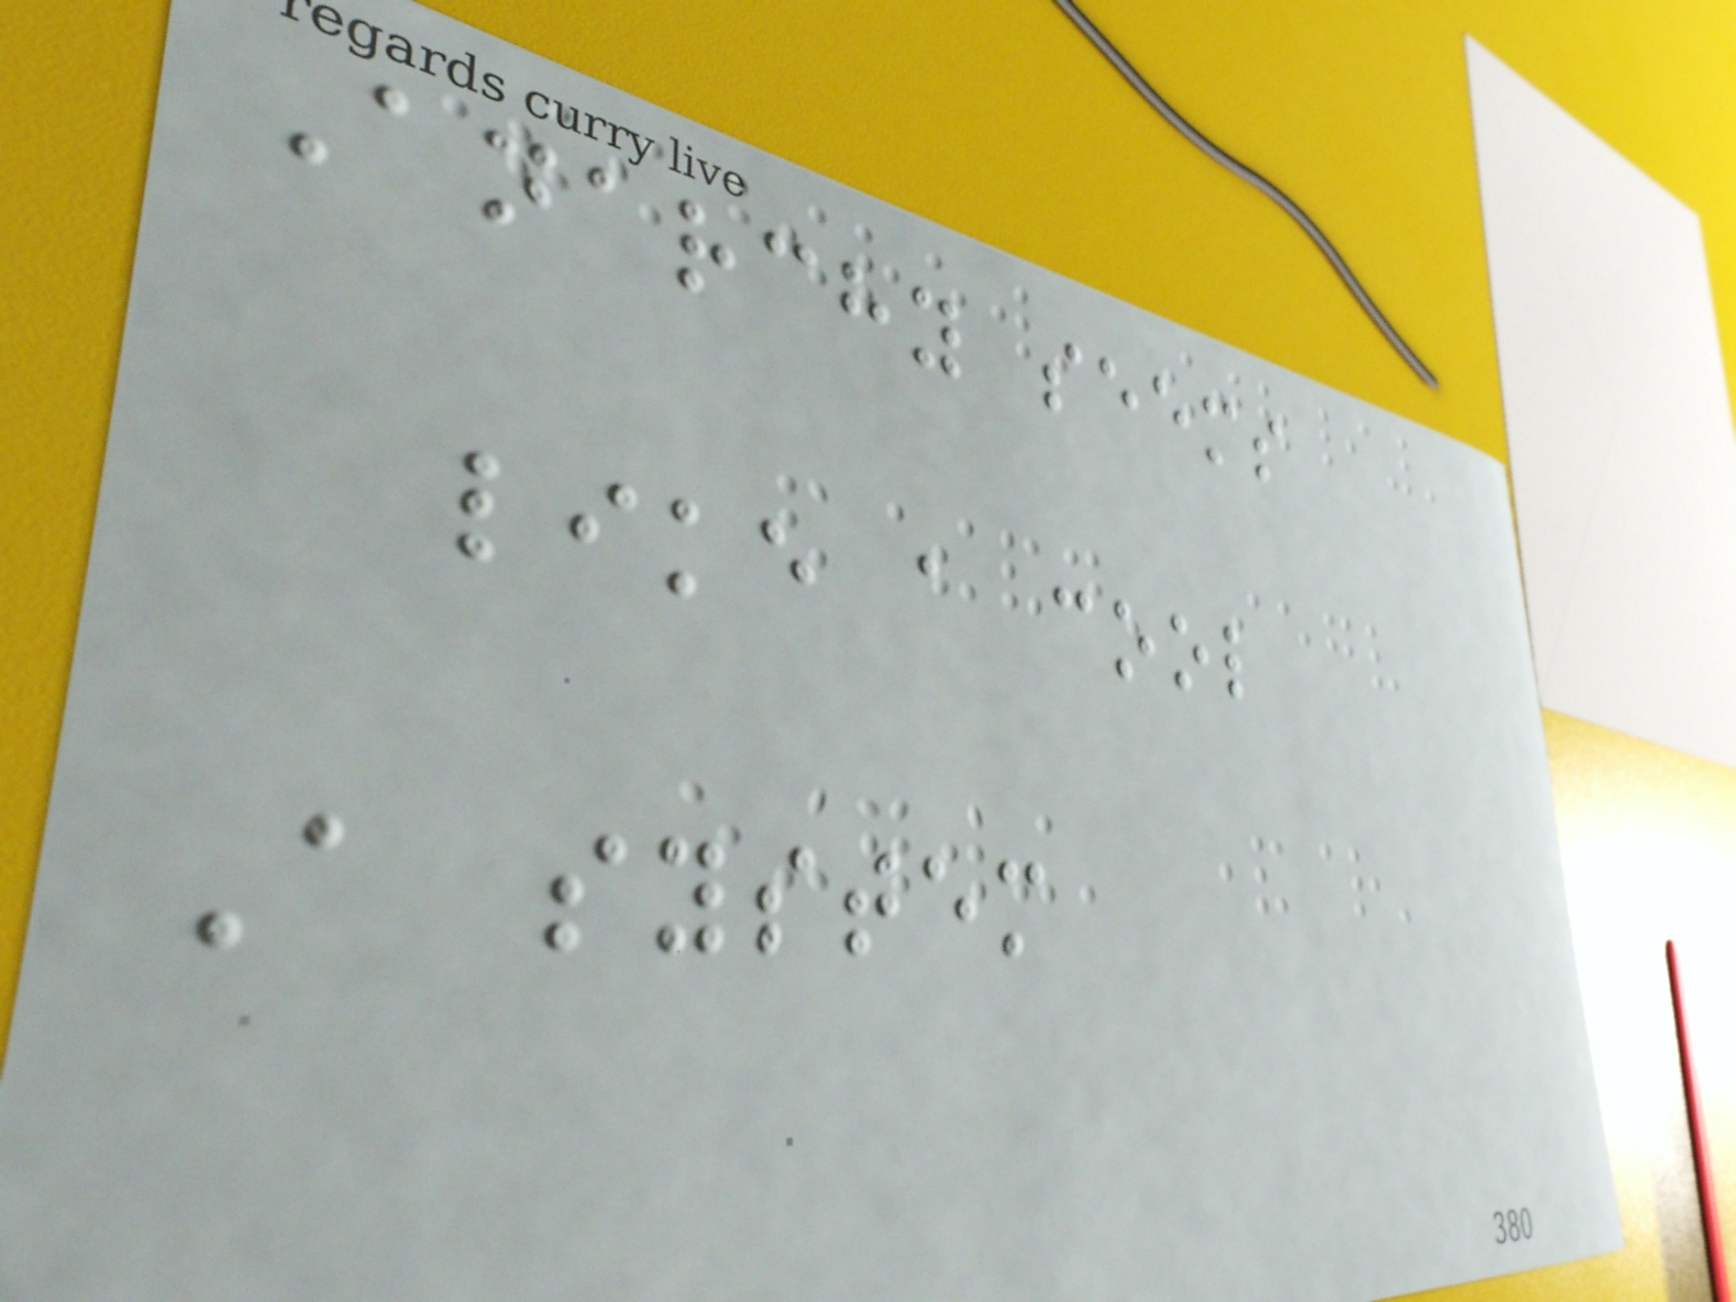Anarchy seems
like a cool
A system
